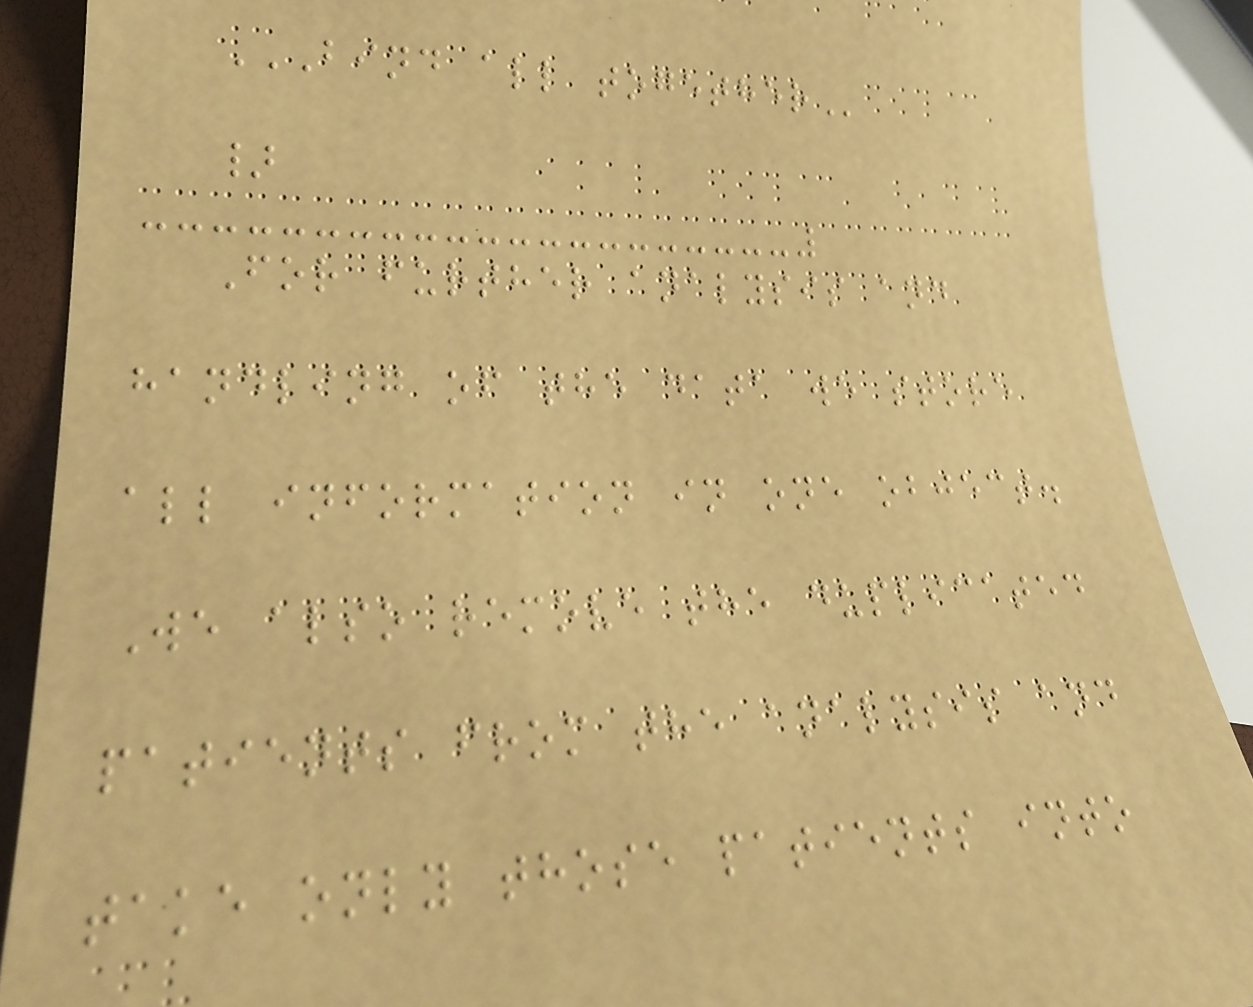BIND ALL TOGETHER
}
For further analysis and
handling of the data we store
all information in one object.
We also remove the duplicated
patients from the analysis and
take only those patients into
